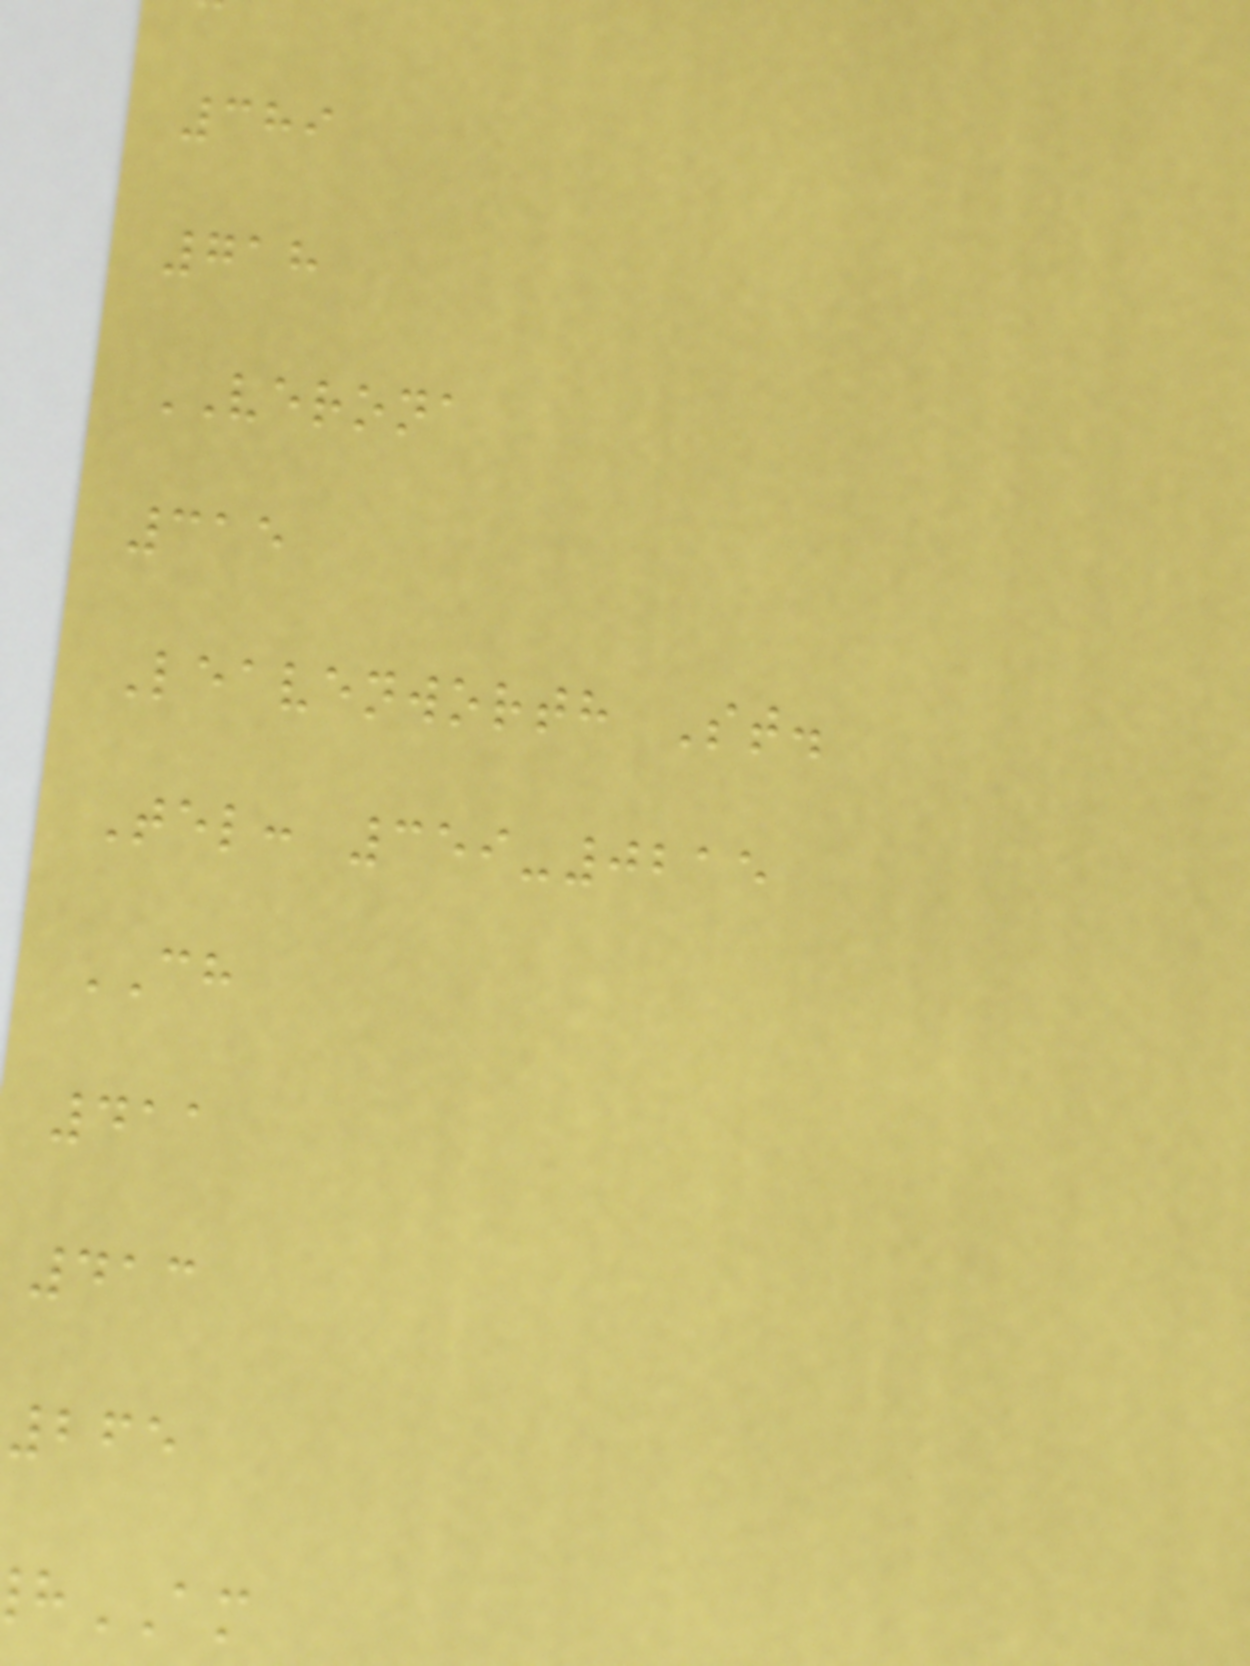389
718
VERONA
315
Leavenworth St.
Tel: 359-0215
CH
411
413
265
AM
